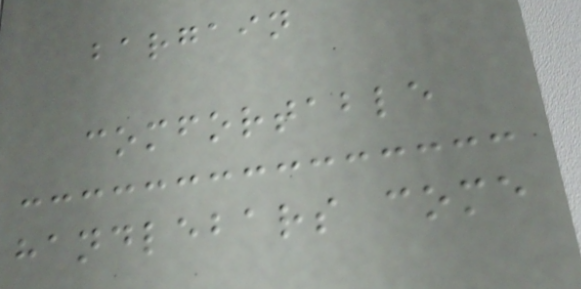bargain
comfortable
handlebars come
